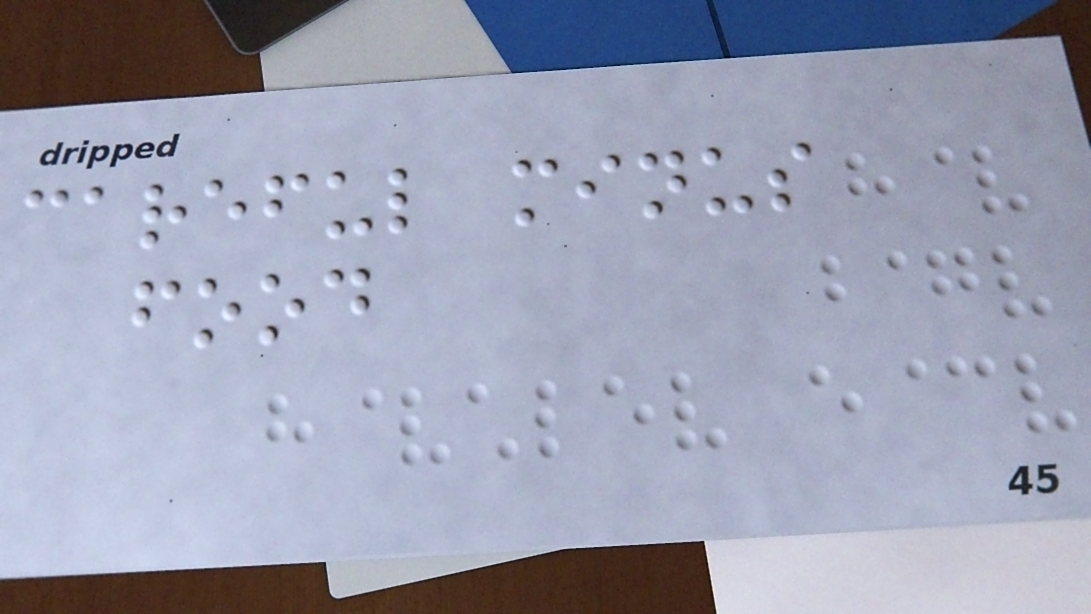careful minus
food
